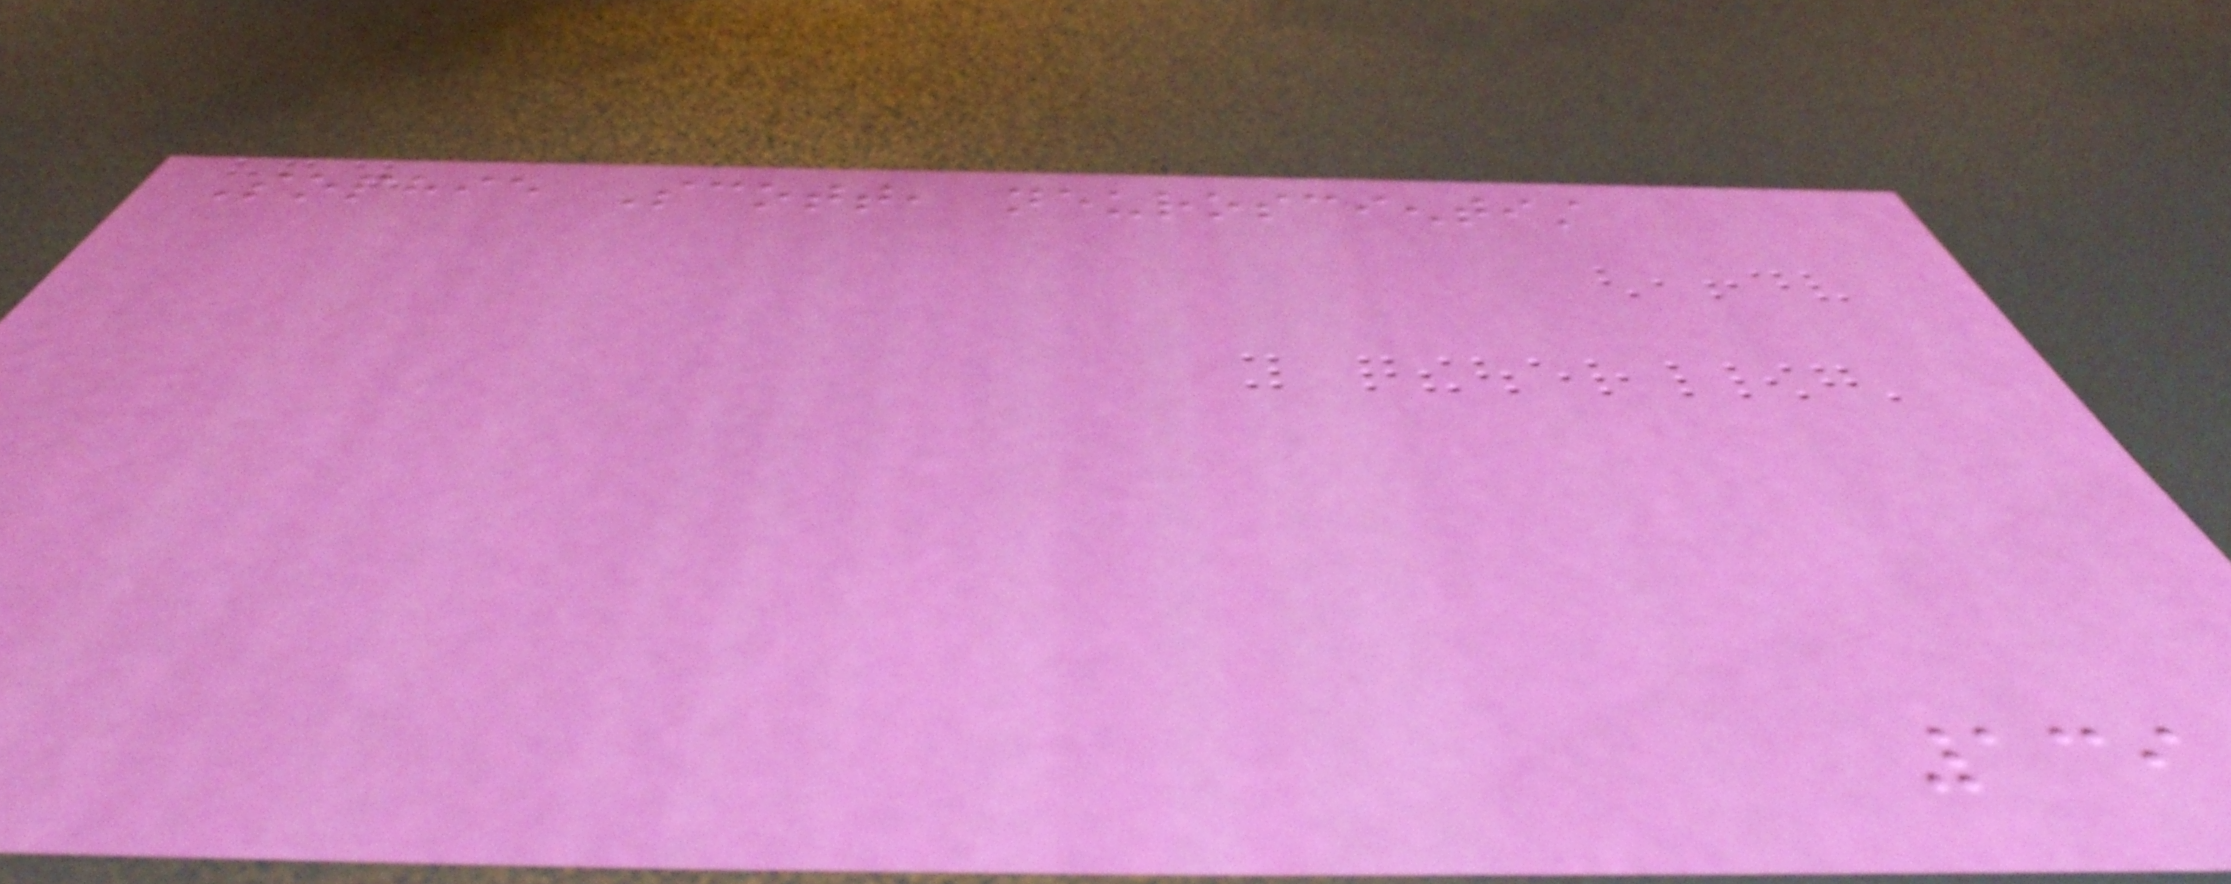Sophie Scott, neuroscientist
139
